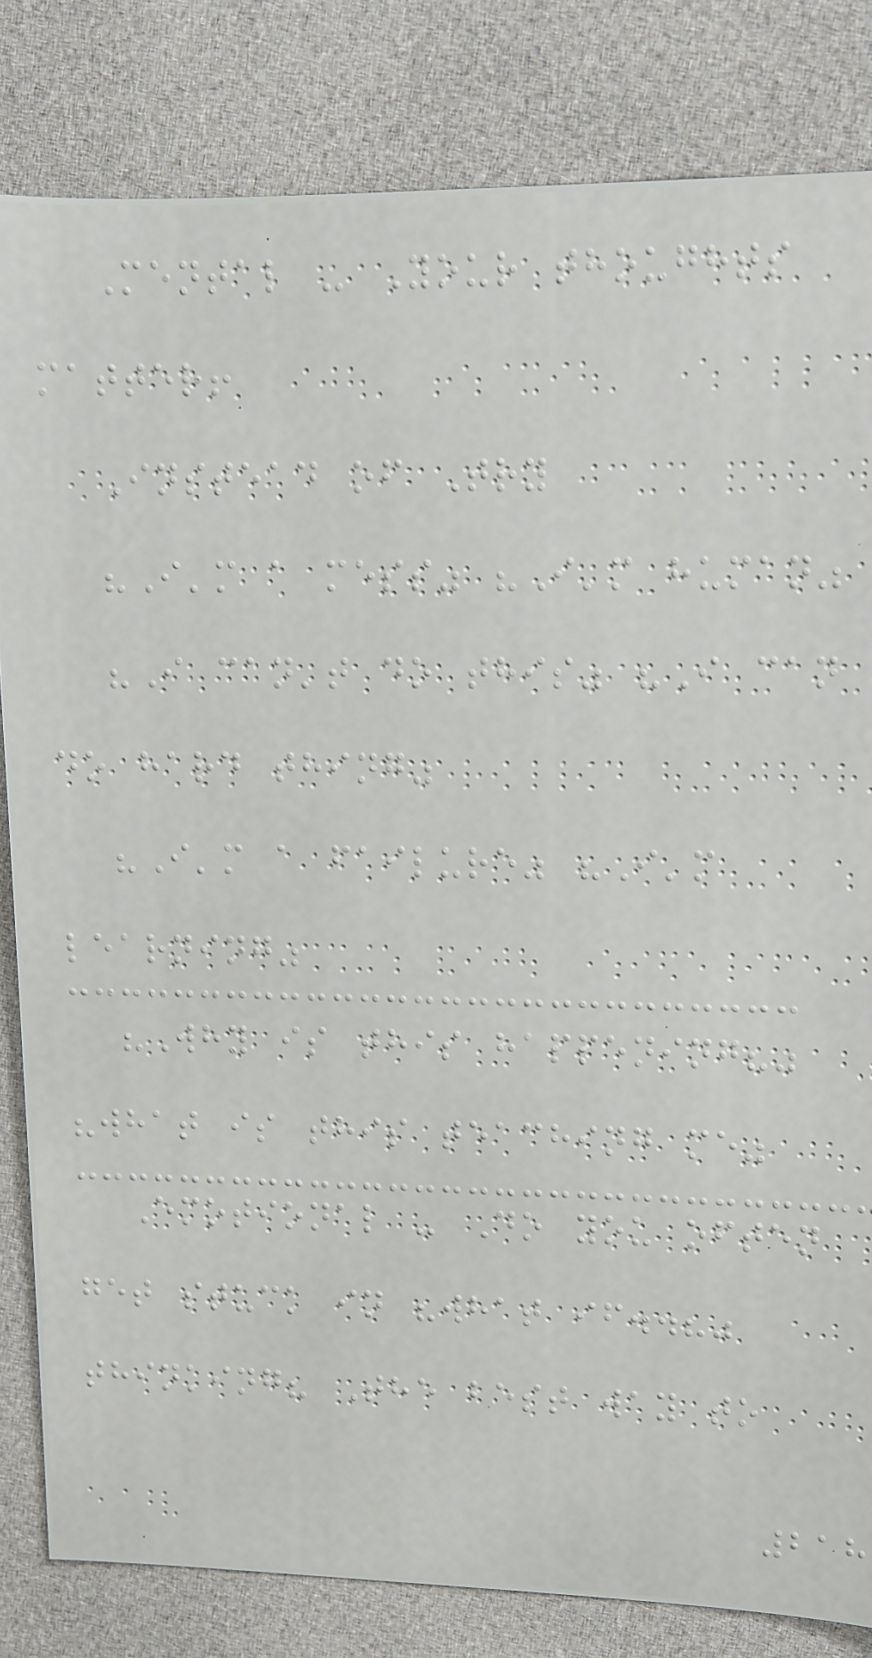Mental - Your thoughts
matter!
Instead of Try
"I'm a mess" "I'm human"
"I can't do this" "I can
do hard thing"
"I'm a failure" "I'm
learning"
"Why is this happening?"
"what is this teaching me"
Emotional - Do you often
get stuck in "what if..?"
thinking? The best way to
218
